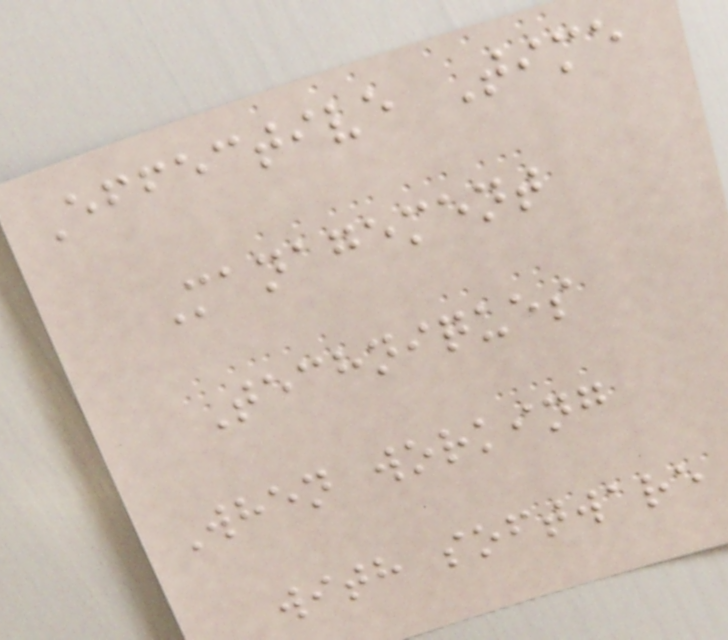Effective Time
Management
Techniques
When working
with software
